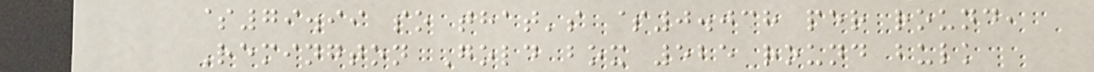$79.99 so that's $0.038 per round,
Remington Gold box 525 round bulk
